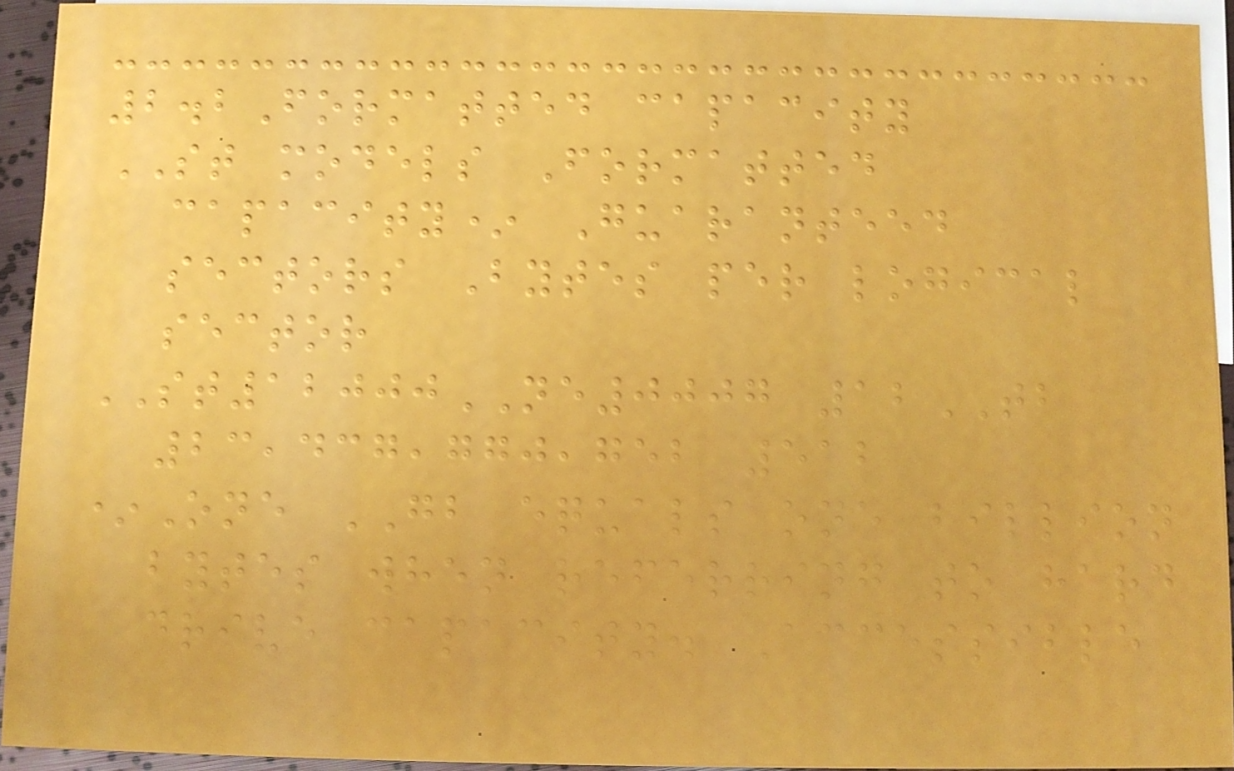2.2Formatted capacity
ST models Formatted
capacity* Guaranteed
sectors Bytes per logical
sector
ST12000NE0007 12TB
23,437,770,752 512
*One GB equals one billion
bytes when referring to hard
drive capacity. Accessible
